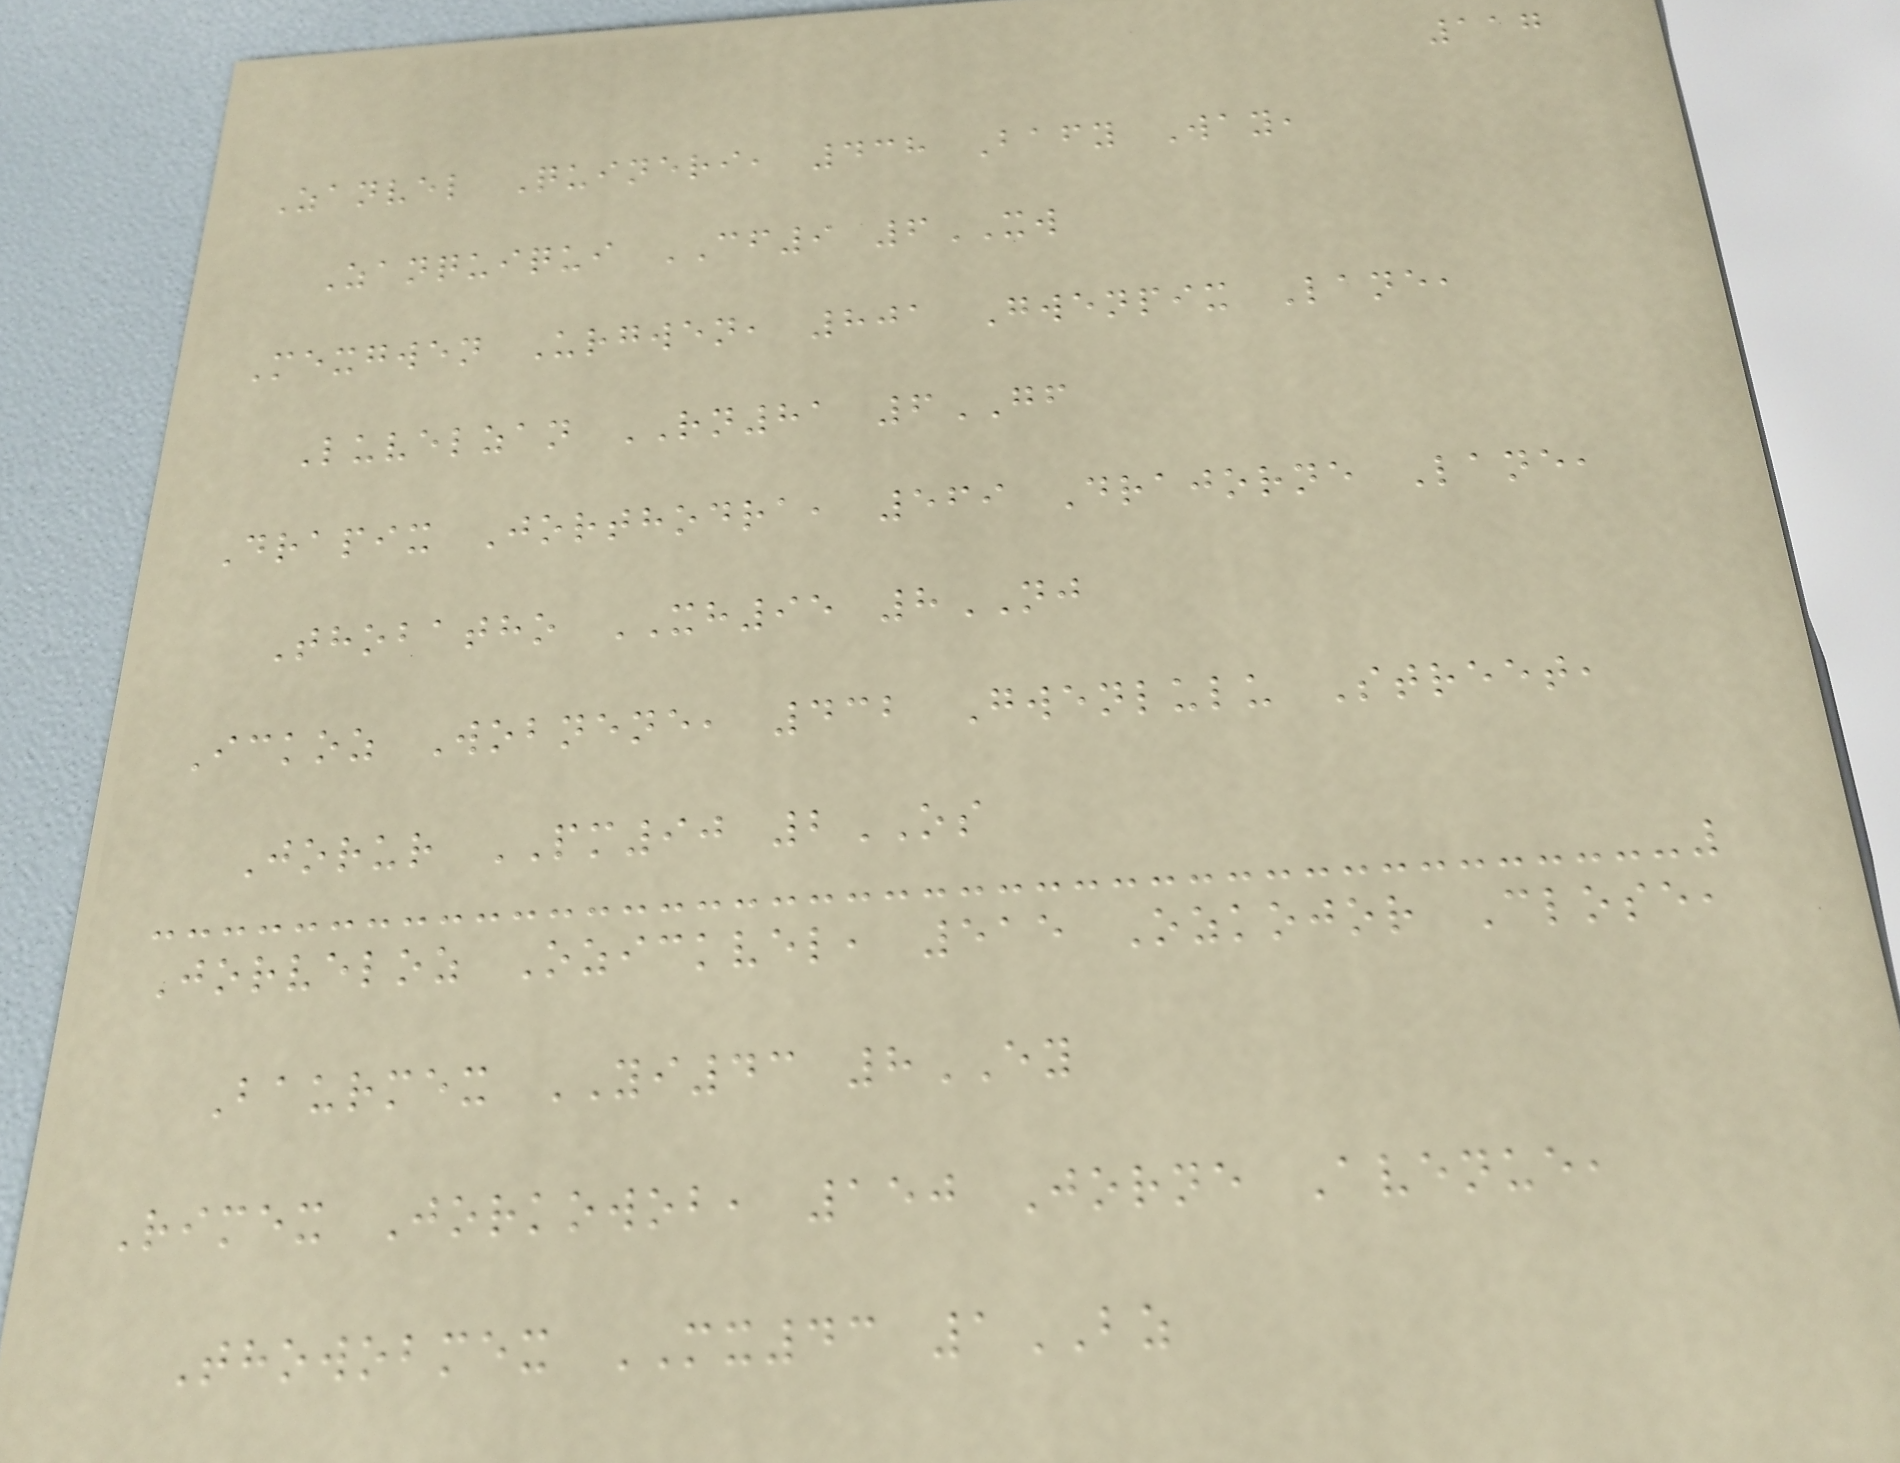117
Zanvel Quineri, 438 Bafy Way,
Zanquiqui CF9 6XW
Mexgwen Urgwen, 801 Gwenpix Lane,
Luvelzan RN81 6GF
Drapix Jorthodra, 569 Drajorne Lane,
Thobatho XH95 8NJ
Ickoz Wobnene, 432 Gwenlulu Street,
Jorur PM90 2OS
Jorveloz Ozickvel, 515 Ozkojor Close,
Baurmex YI43 8EY
Rimex Jorkowob, 150 Jorne Avenue,
Thowobmex MX43 1BZ
